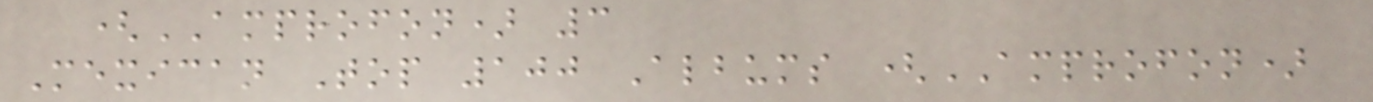(AMPROFON) 3
Mexican Top 100 Albums (AMPROFON)
